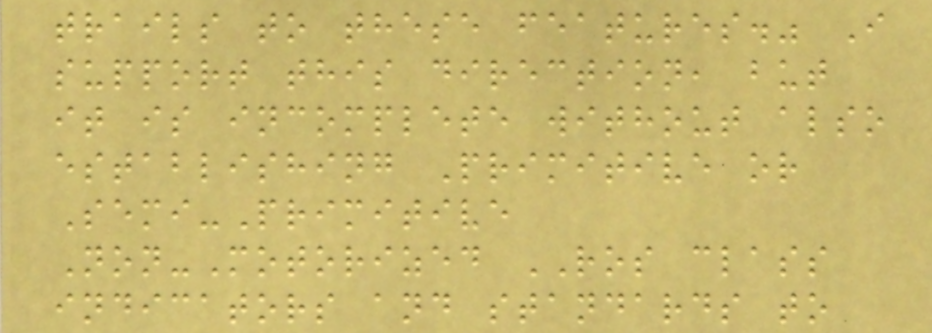trails to these features." I
support this direction, but
it is incomplete without also
establishing Primitive or
Semi-Primitive
Non-Motorized ROS class
indicators and standards to
